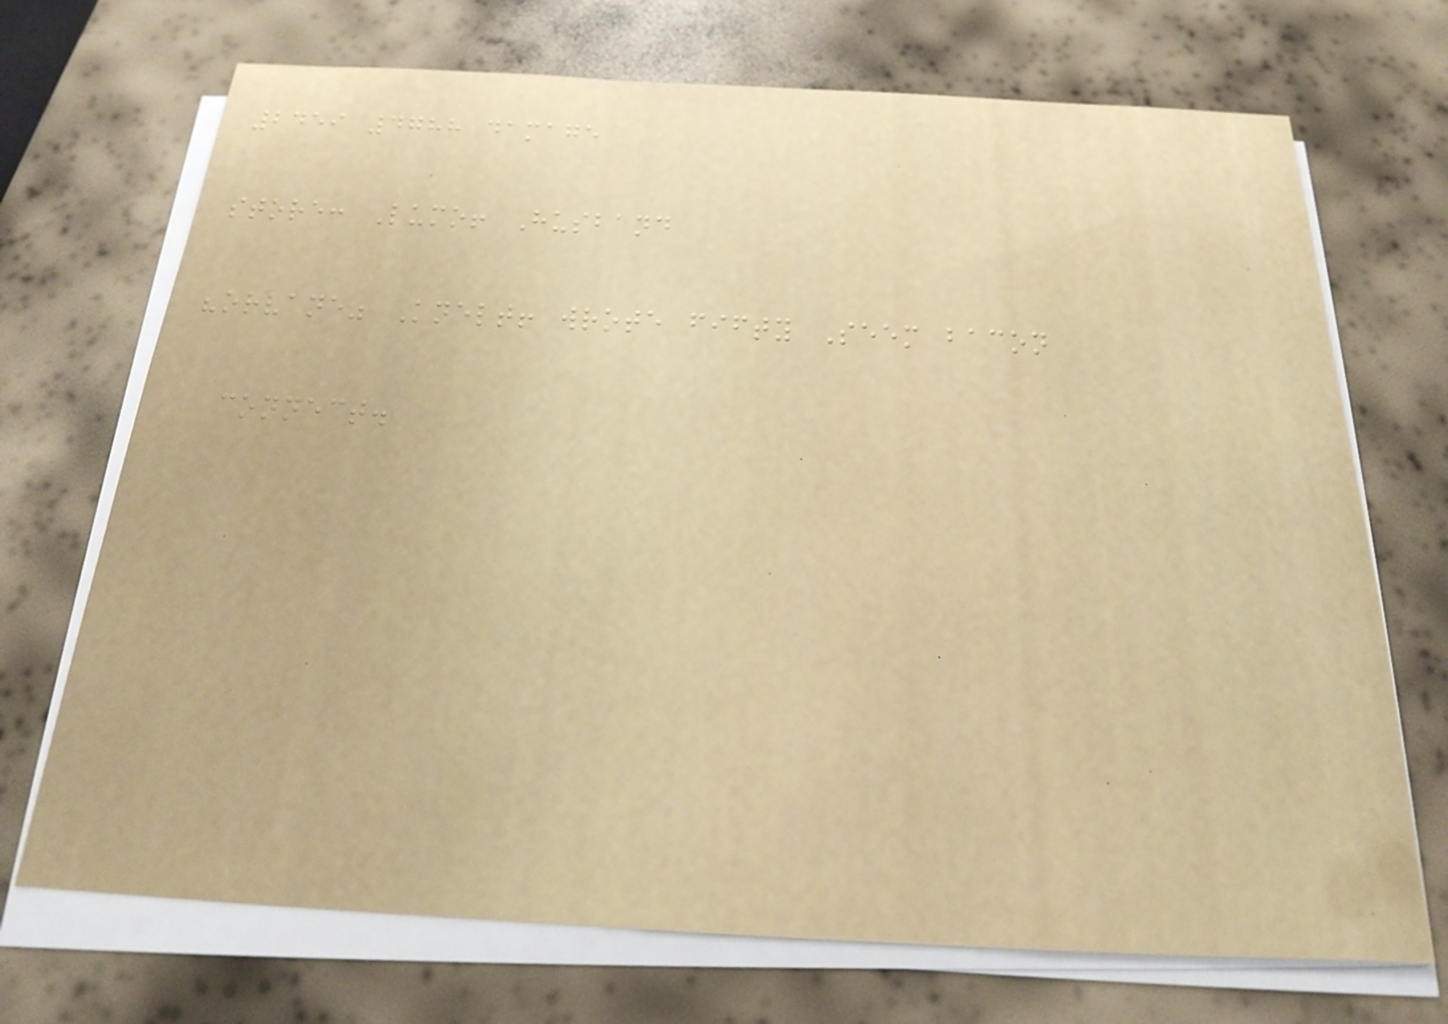2459 4788 damage
store: Lumo! Husband
"orvane" Knelt! wrote fifty Seem bacon
connect.
